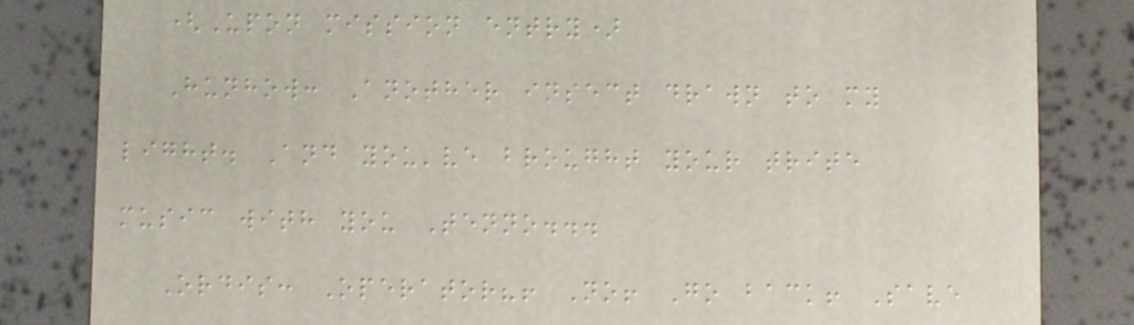(Upon mission entry)
Hunhow: Another insect drawn to my
light. And you've brought your trite
music with you Tenno...
Ordis: Operator?! No! Go back! Save
